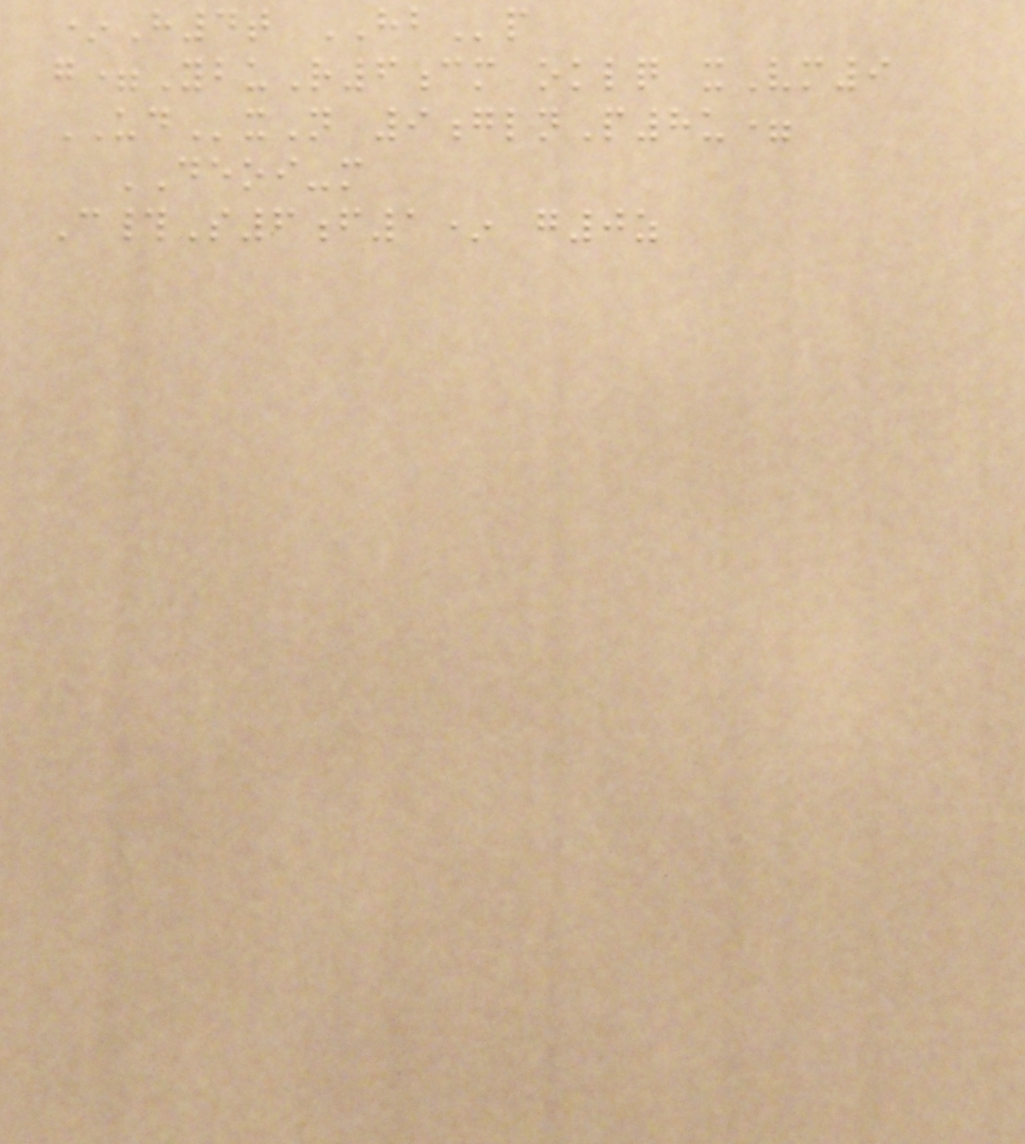*H4t HBp
g=YbuR6cm oklq xVm9
UDxN 9glnP8u=
DEOI-m
C#S6f1* g0z
